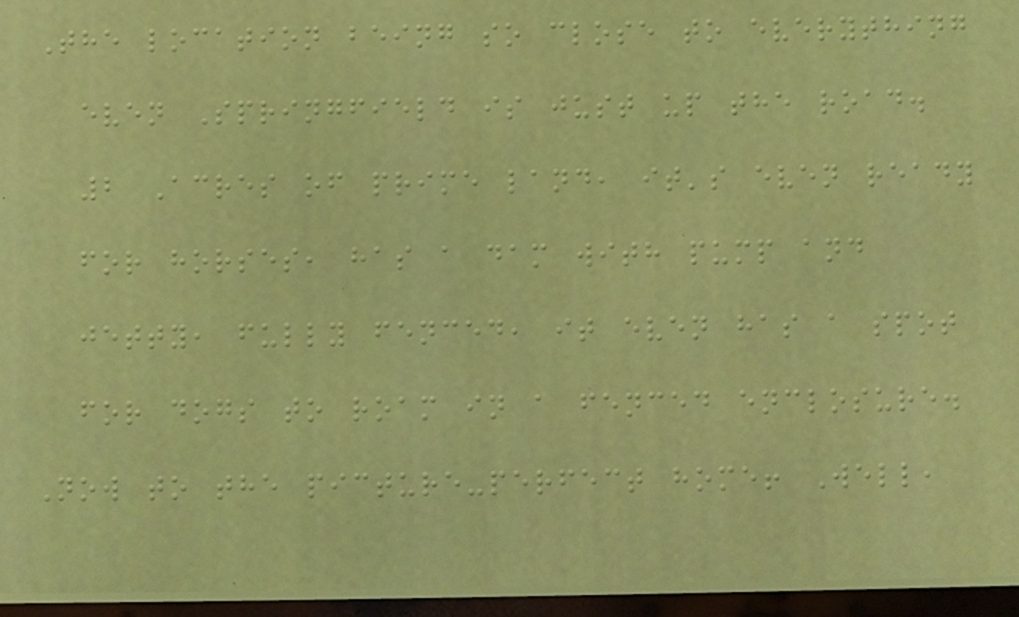The location being so close to everything
even Springfield is just up the road.
2 Acres of prime land, it's even ready
for horses, has a dam with pump and
jetty, fully fenced, it even has a spot
for dogs to roam in a fenced enclosure.
Now to the picture-perfect home! Well,
